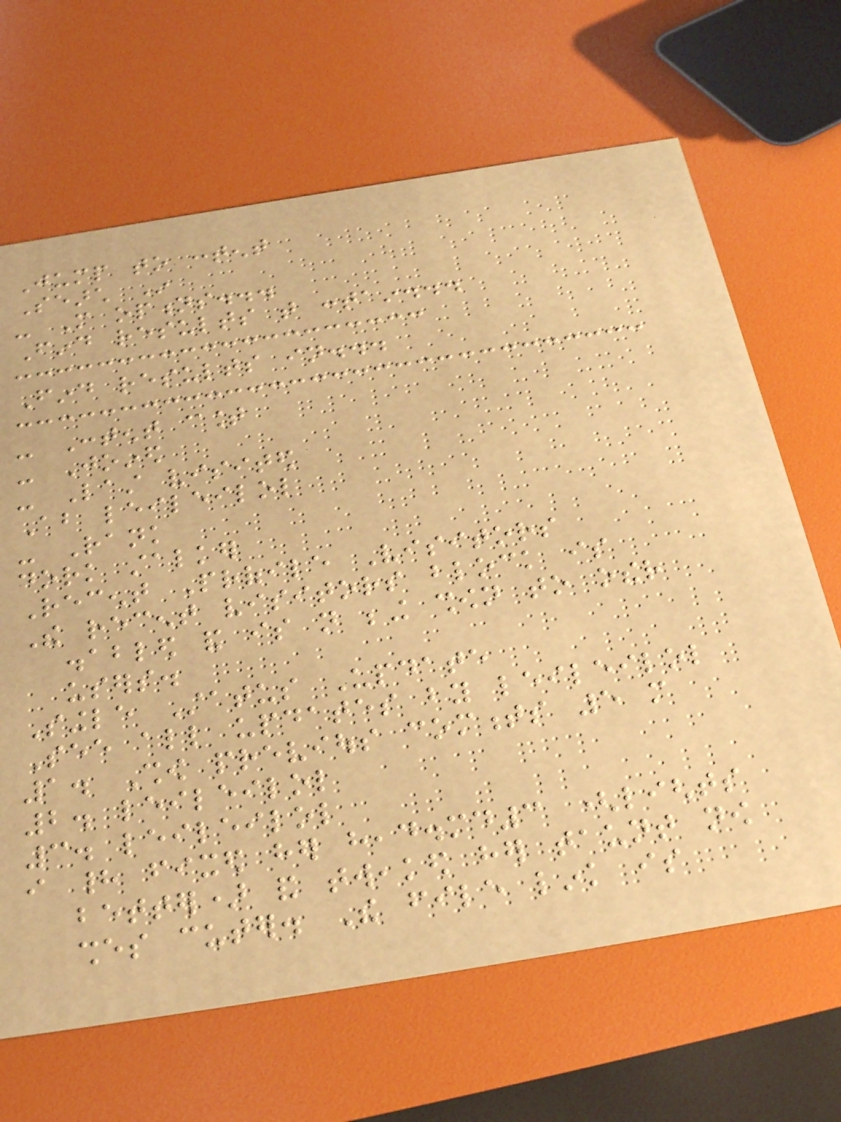Jump to content
Search In
- More options...
Find results that contain...
Find results in...
- Content count
- Joined
- Last visited
About leileilol
- Rank
dork stalker
Recent Profile Visitors
The recent visitors block is
disabled and is not being shown to other
users.
Single Status Update
See all updates by leileilol
1. Show previous comments 5 more
2. leileilol
3. leileilol
i had fixed her head.md3 (lights
better) and tweaked her taunt now
shes cuter. The file link is
